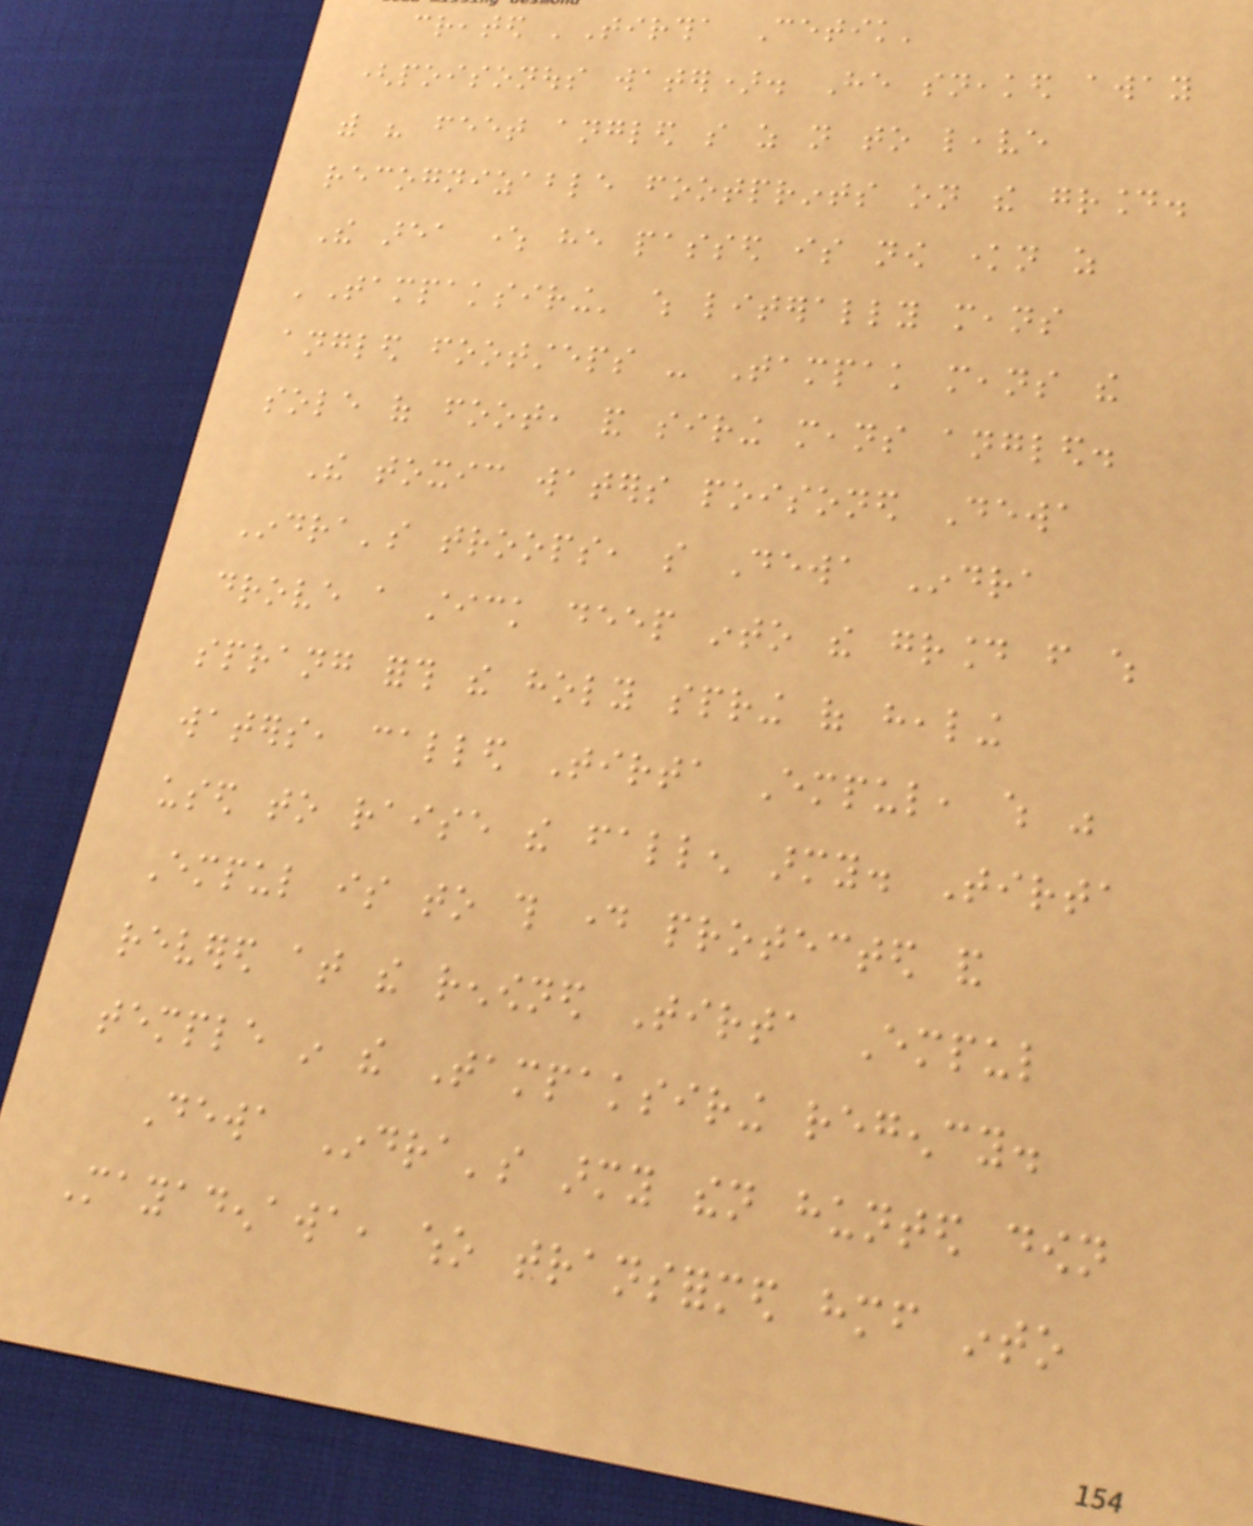created 'Tirtha Cetik'
(poisonous water). He sneaked away
with his feet angled so as not to leave
recognizable footprints on the ground.
The area where he passed is now known as
'Tampaksiring' which literally means
angled footsteps - Tampak means the
sole of foot, and siring means angled.
The toxic waters poisoned Dewa
Indra's troops, so Dewa Indra
drove a stick deep into the ground from which
sprang forth the holy spring of healing
waters, called Tirta Empul, which was
used to raise the fallen army. Tirta
Empul is to this day protected and
revered at the renowned Tirta Empul
temple in the Tampaksiring regency.
Dewa Indra's army then hunted down
Mayadenawa, who transformed himself into
